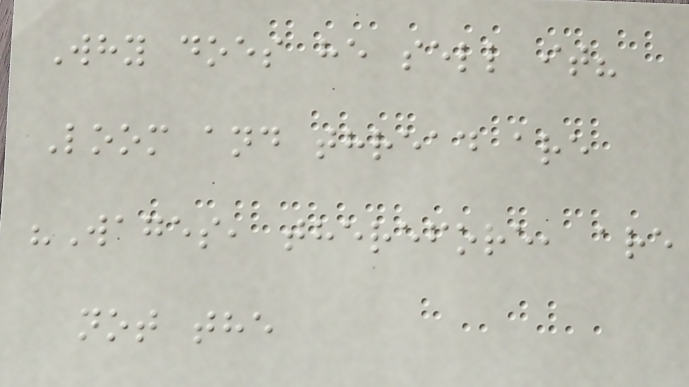Why does he sell it?
Loom and thread are
"Wages, therefore, are
not the
